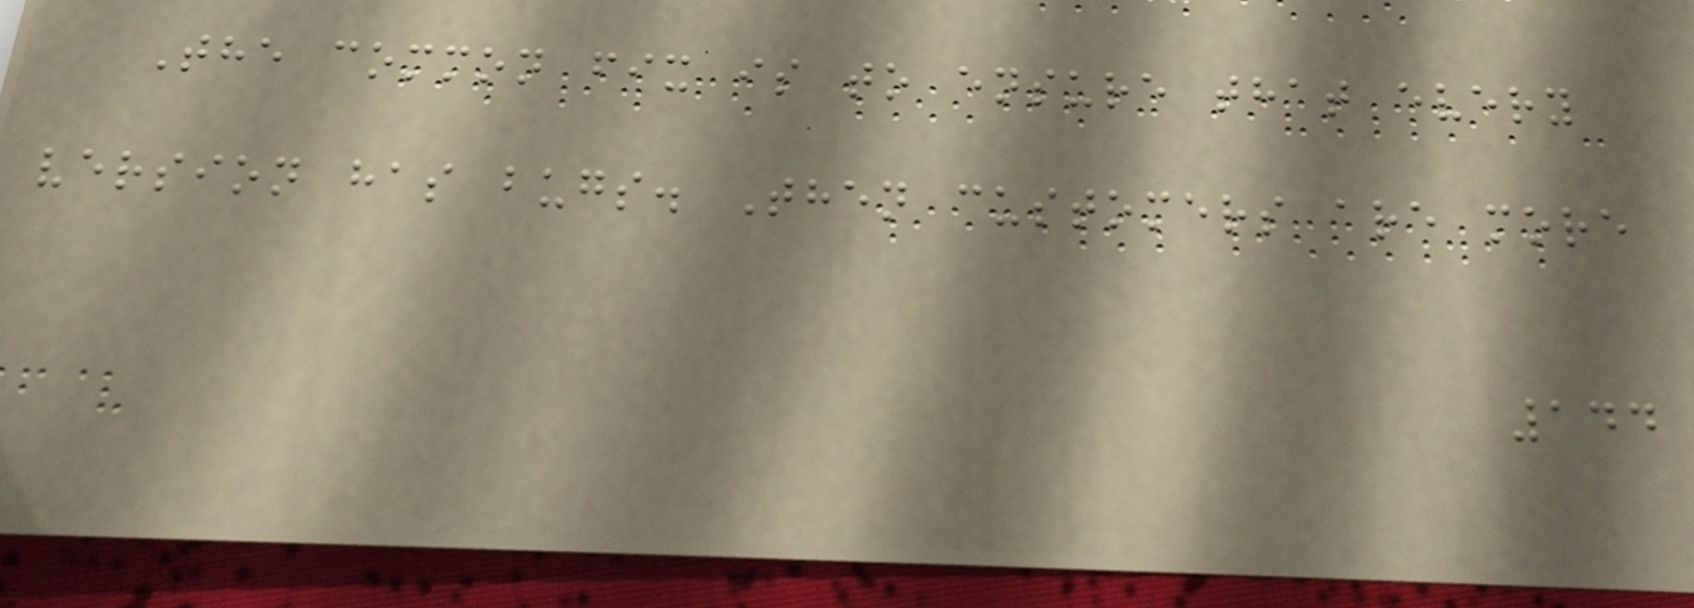The common fix is to ensure that every
version has bugs. Then customers are more
144
